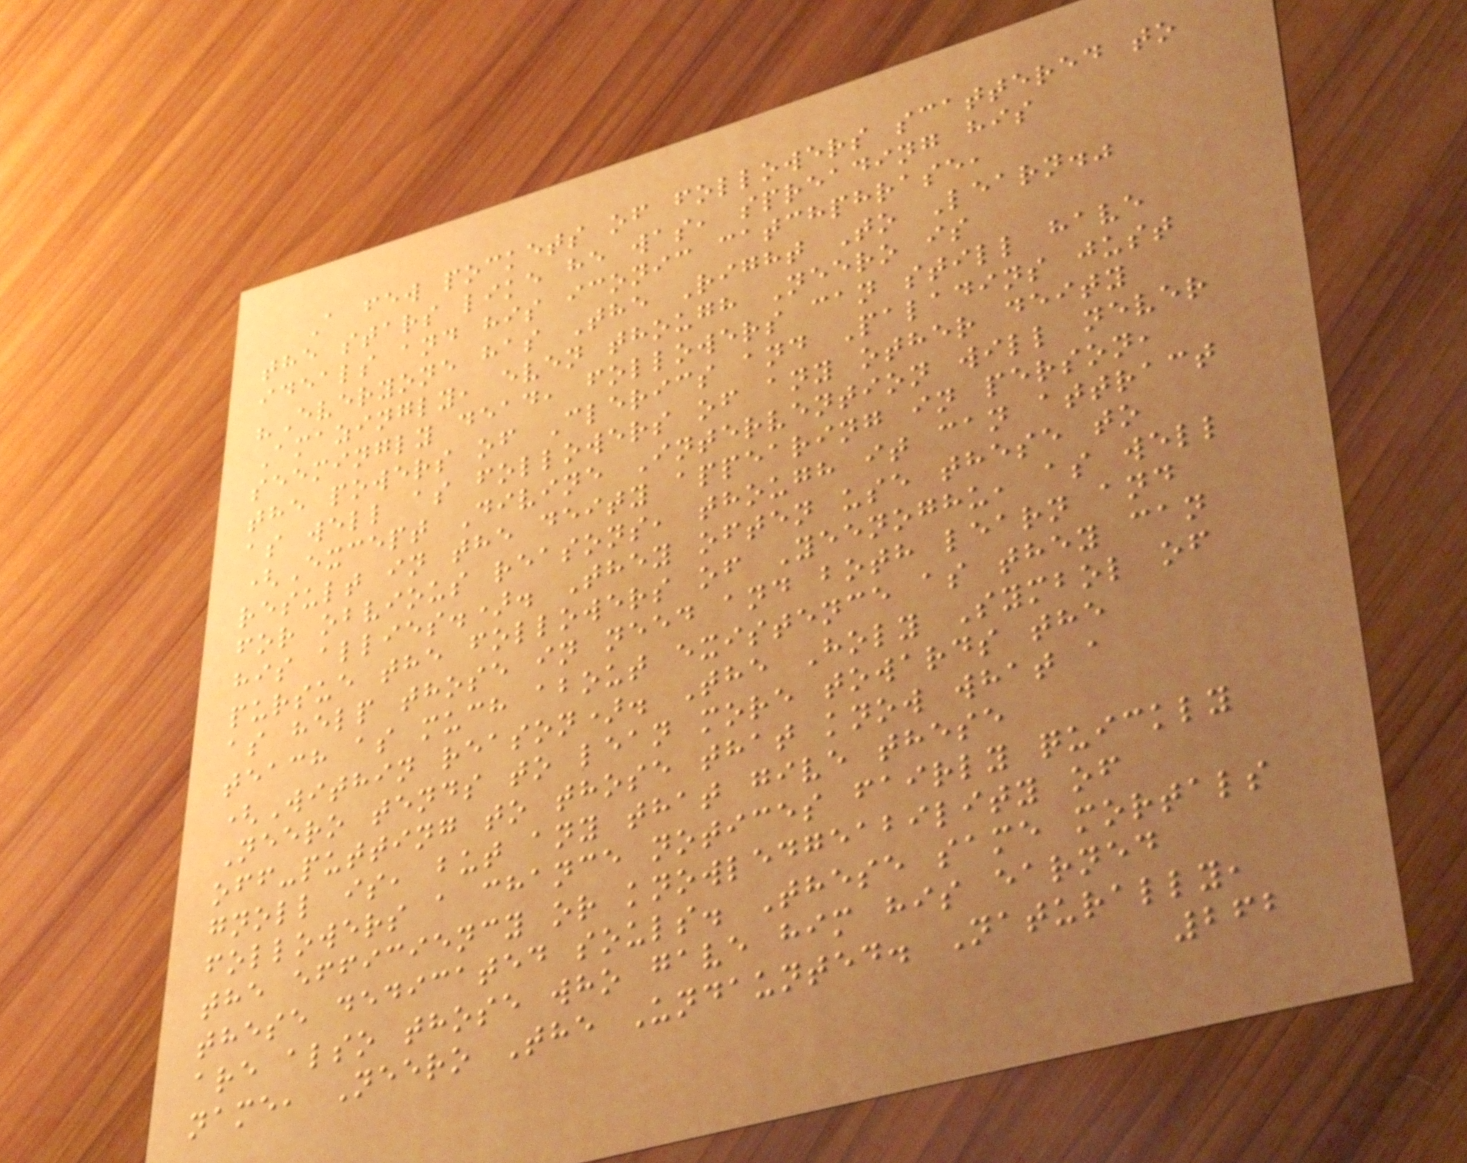A few pockets of followers scattered to
the stars like he was, spreading his
ideals and his iconic catchphrase,
"Everyone has The Right To Learn."
Amazingly, even though Neero is
seemingly dead, followers can still have
the powers of Clerics and Paladins just
as well as followers of any other deity
(Except Divine Intervention will never
result in the deity appearing in person,
for obvious reasons, though it can attract
his allies.). They often use these to
pursue the followers of Yeenoghu, as well
as help those in need and both learn and
teach as much about existence as they can
(Within reason). The Holy Symbol of
Neero tends to lean more towards the
off-putting to those that know what a
gnoll is, but any that give these
followers a chance notices fairly quickly
the efficiency or knowledgeability of
these dedicated souls. These same mortals
are also those who gave him his earned
name, Neero The Undaunted. Naturally,
262
